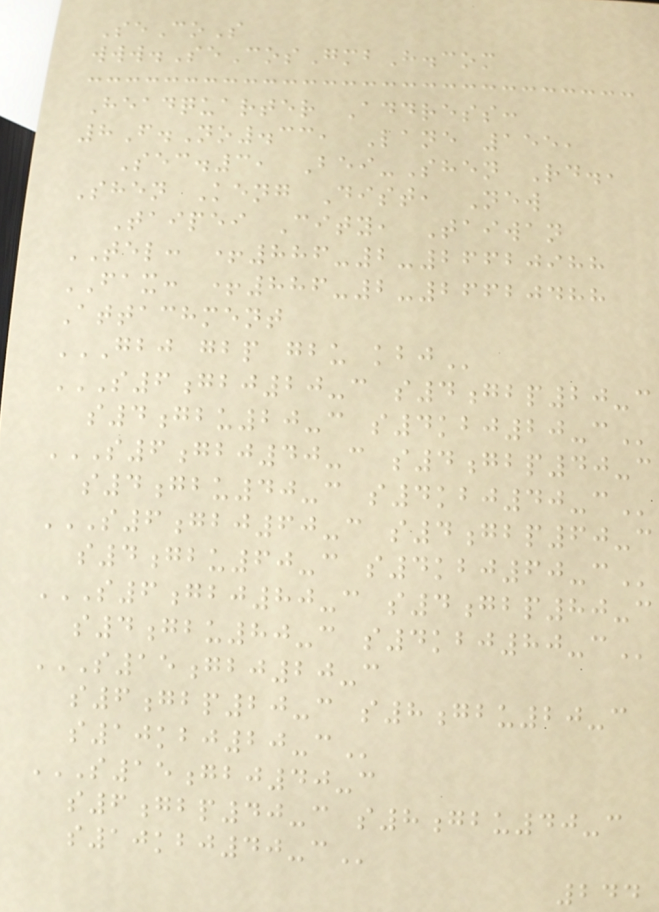SeCoS
www.SeCosGmbH.com
Headquarter Address:
8F.No.33, Lane 155,
Sec.3, Bei-Shen Rd.,
Shen Keng Dist, New
Taipei City, Taiwan
TEL: +886-2-26620988
FAX: +886-2-26620488
Attachment
GBJ GBP GBU KBJ
S6GBJ20-C S4GBP20-C
S4GBU20-C S4KBJ20-C
S6GBJ40-C S4GBP40-C
S4GBU40-C S4KBJ40-C
S6GBJ60-C S4GBP60-C
S4GBU60-C S4KBJ60-C
S6GBJ80-C S4GBP80-C
S4GBU80-C S4KBJ80-C
S15GBJ20-C
S6GBP20-C S8GBU20-C
S10KBJ20-C
S15GBJ40-C
S6GBP40-C S8GBU40-C
S10KBJ40-C
244
